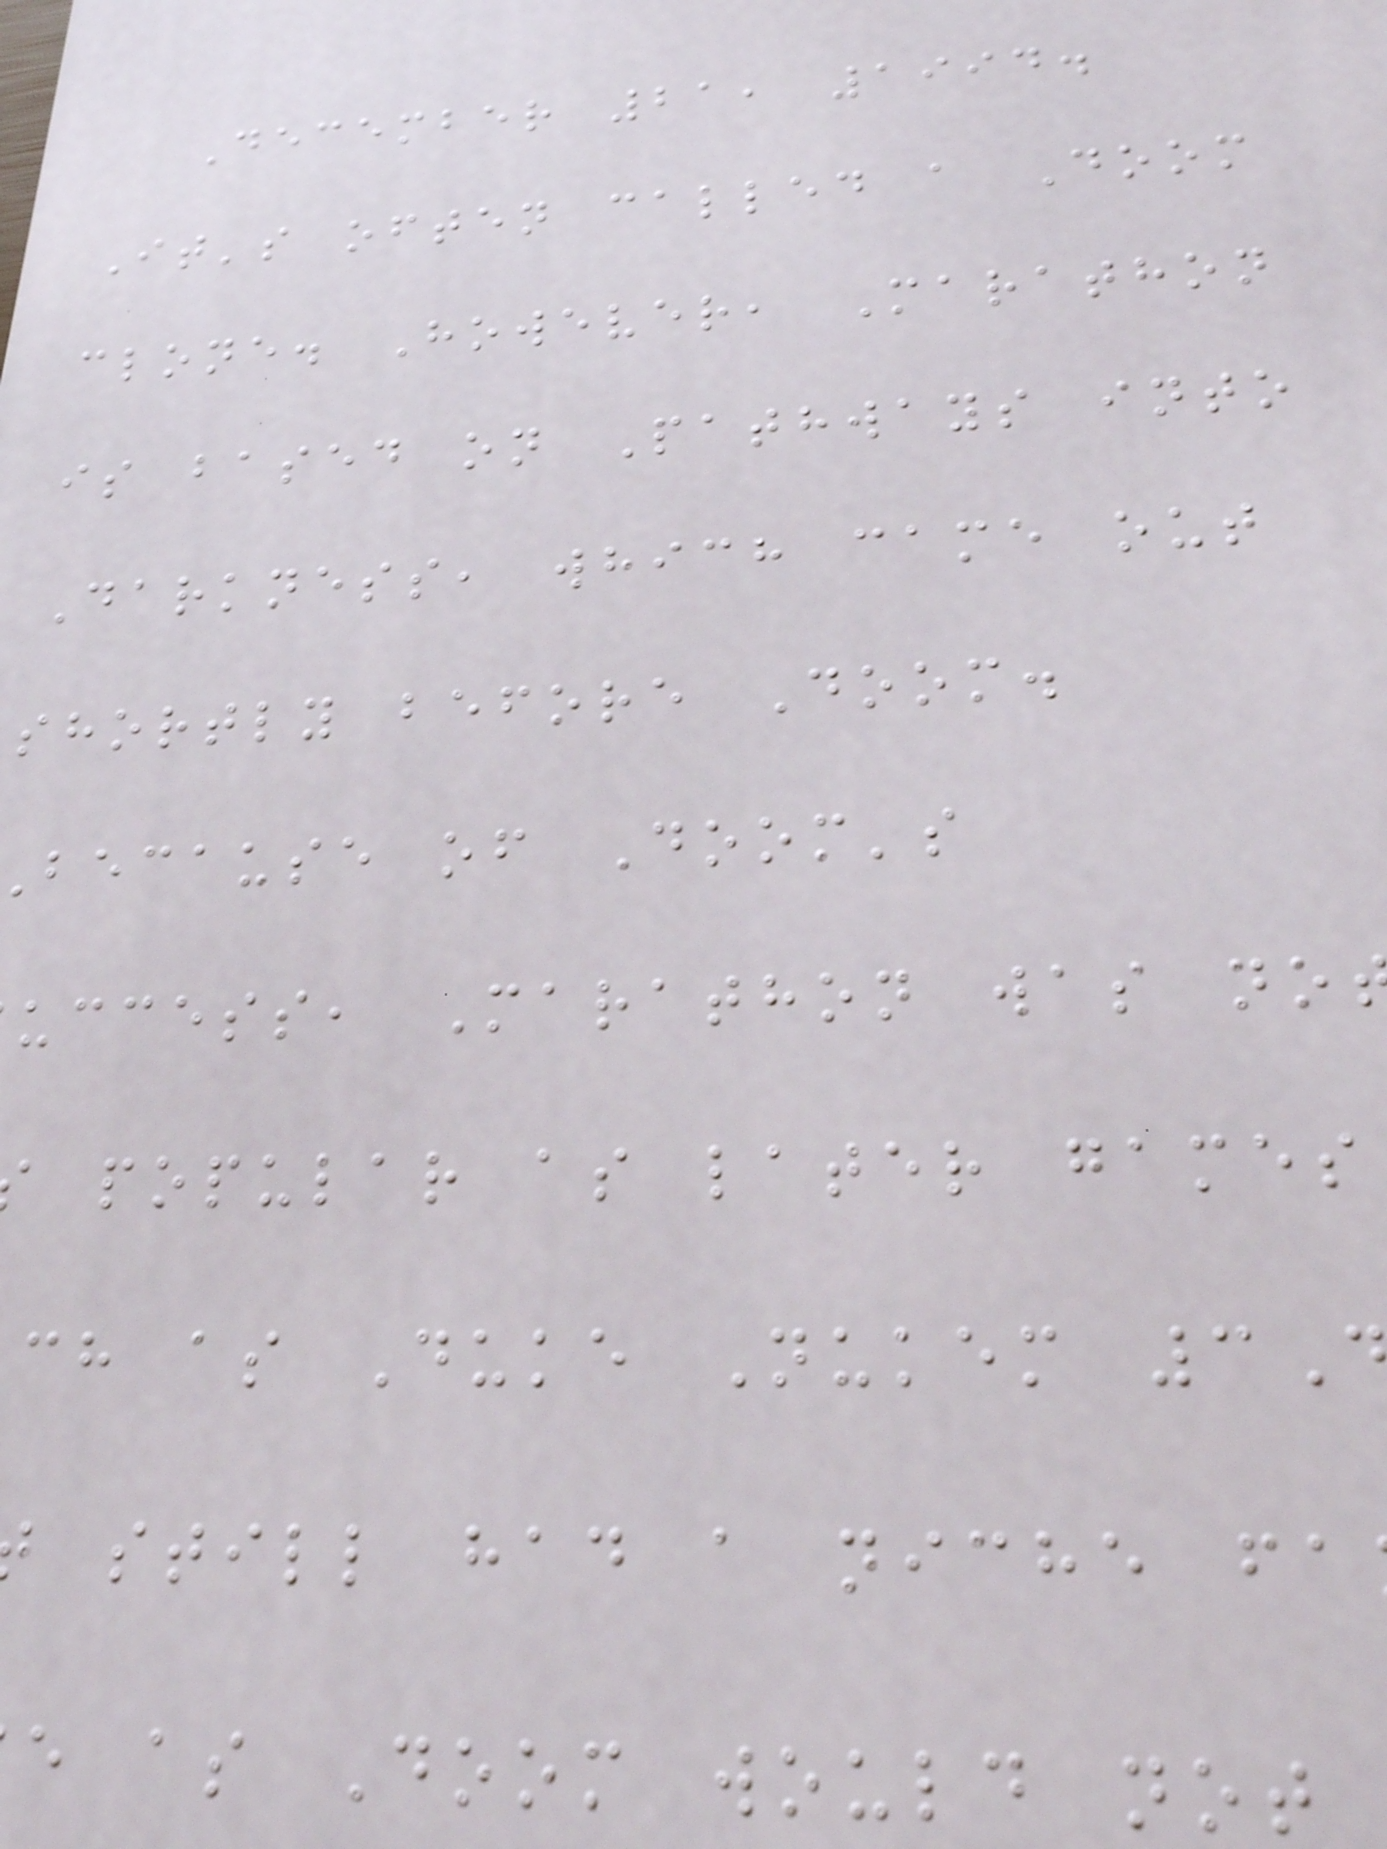December 21, 1994.
It's often called a Doom
clone. However, Marathon
is based on Pathways into
Darkness, which came out
shortly before Doom.
because of Doom's
uccess, Marathon was no
popular as later games
ch as Duke Nukem 3
still had a niche fa
e as Doom would not
